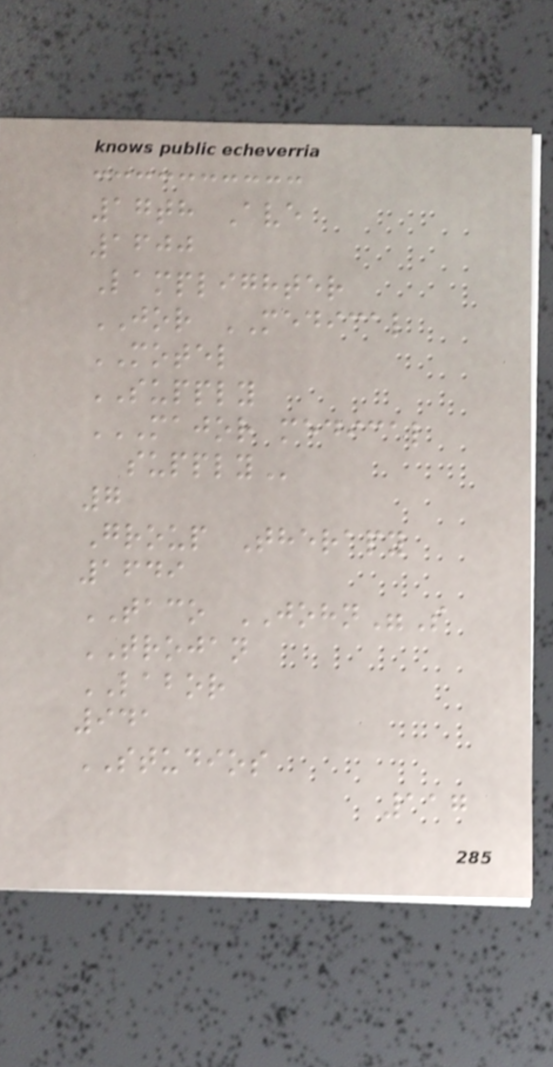17th Ave
1600
Lamplighter
JOR MEDICAL
MOTEL
SUPPLY
MAJOR MEDICAL
SUPPLY
7
Group Therapy
1649
TACO JOHN"S
TROJAN
LABOR
941
STUDIOS
117
